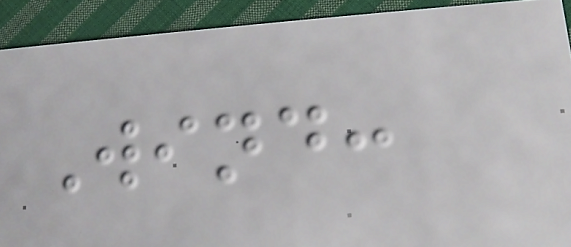Wind:
